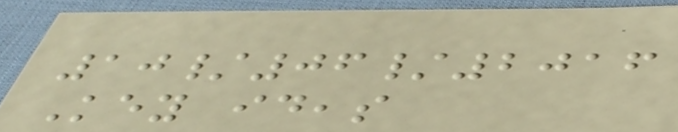10/06/2016
Key ideas
